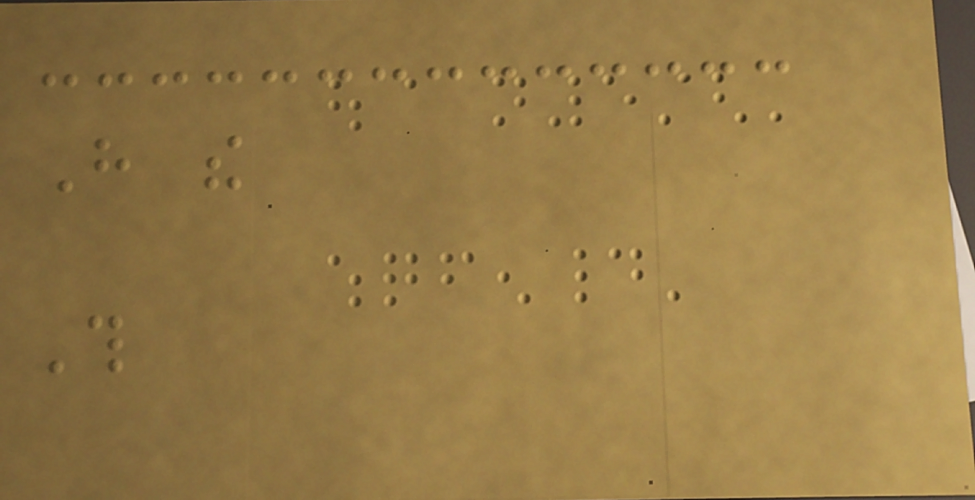Have the
This
